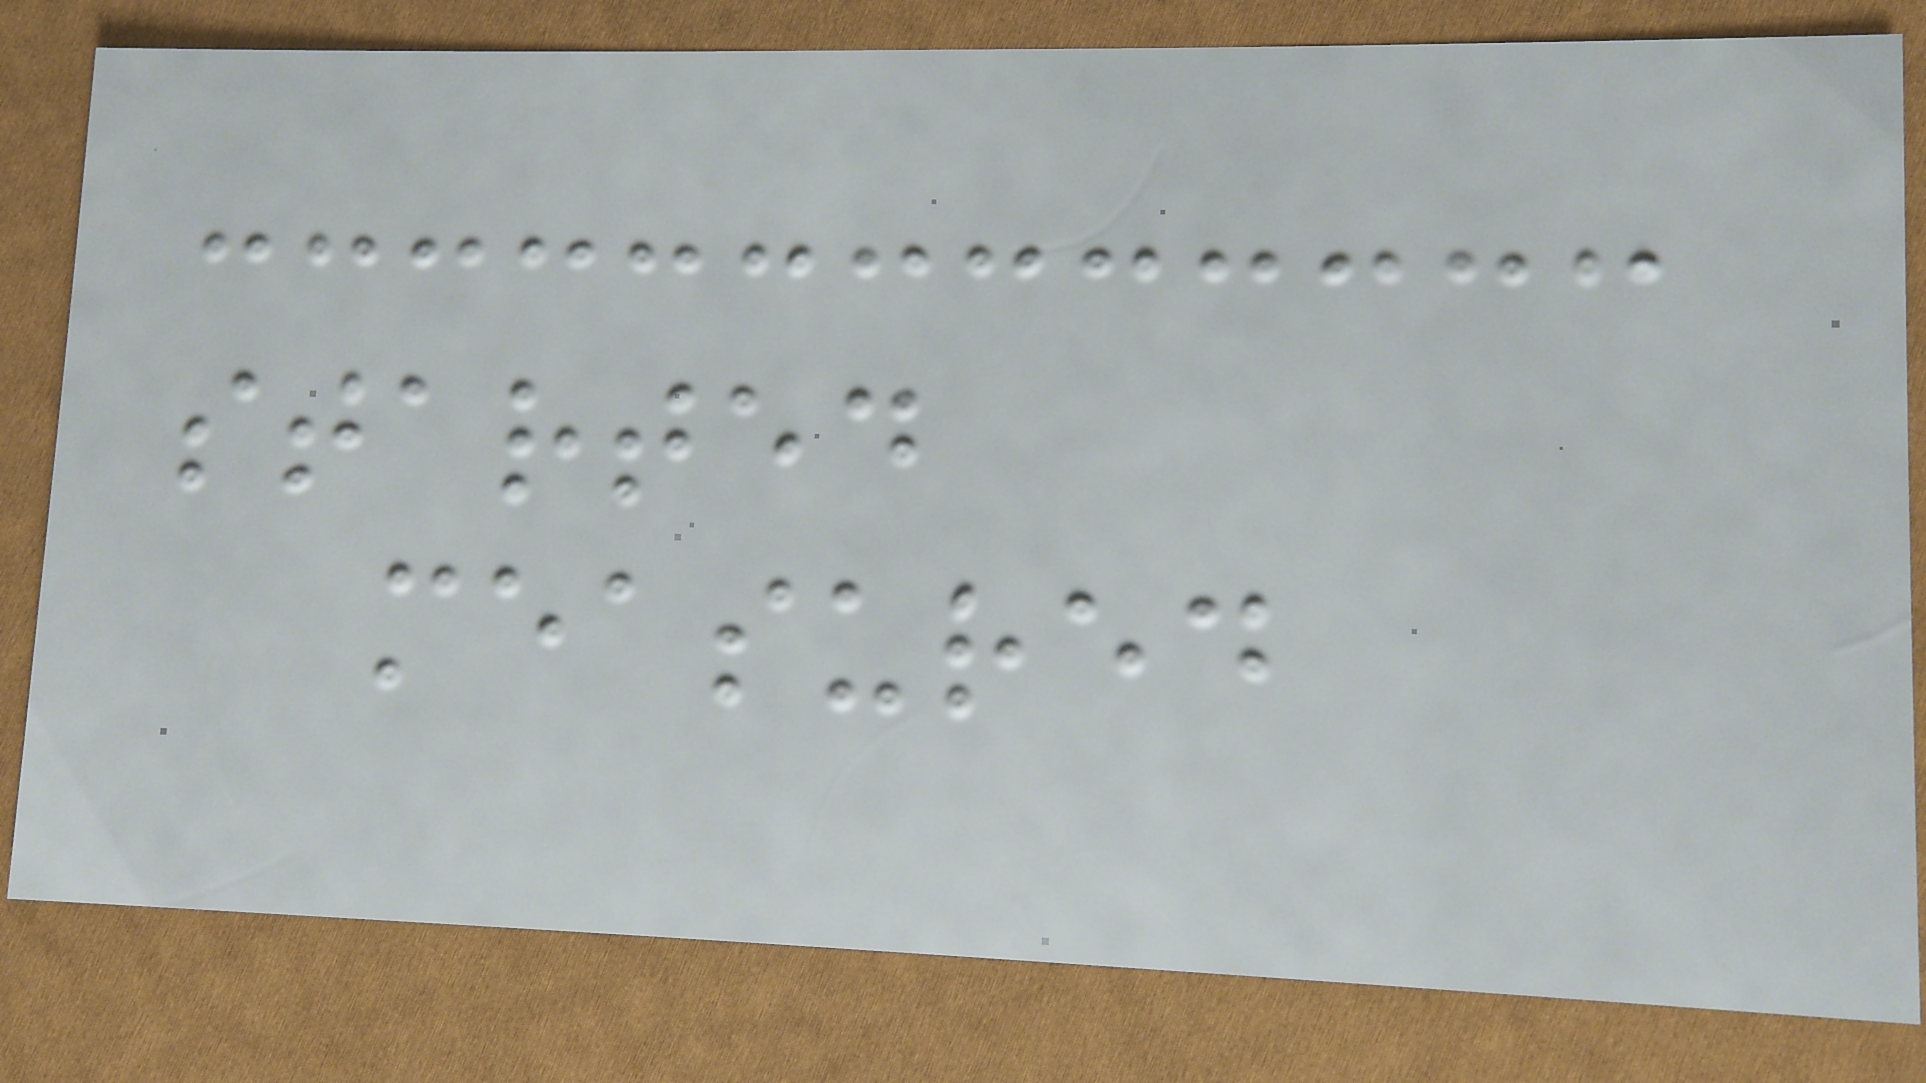started
measured
